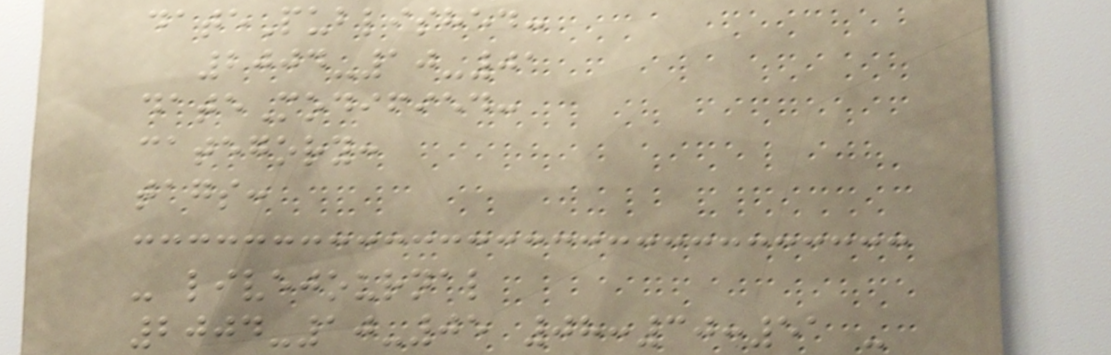datePublished:
2004-10-01
dateModified:
category:
tags:
- livejournal
2004-10-05 08:30:51 -
